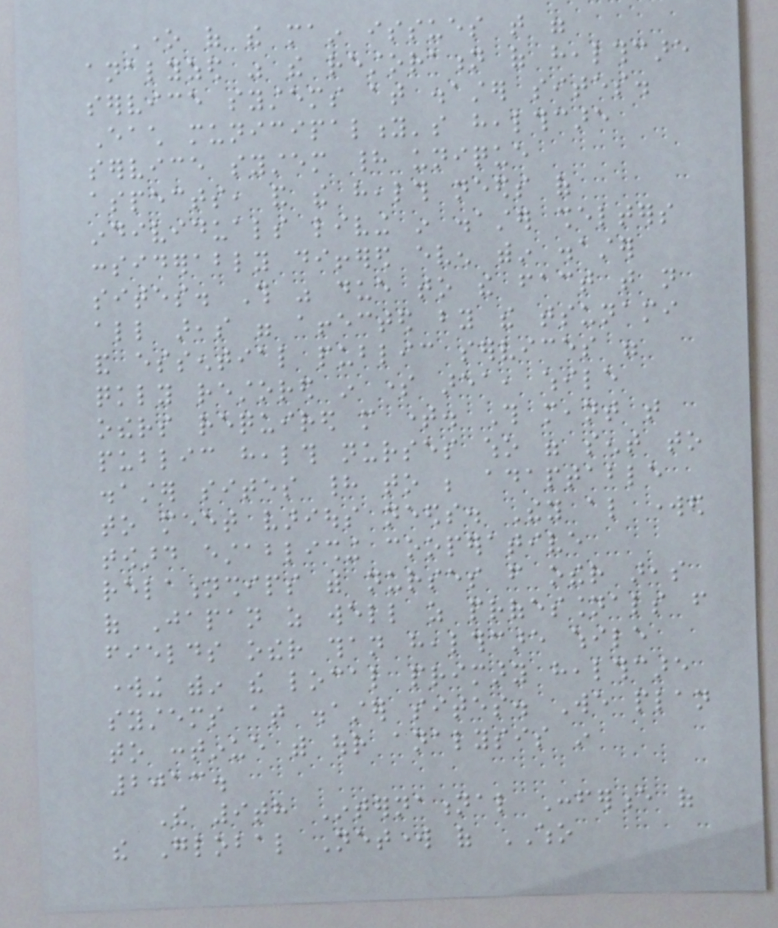One of the main issues that were
analyzed was the restoration of healthcare
service systems at disaster sites.
Each municipality's healthcare
service system had unique
aspects, and the health needs of
individuals living in disaster shelters
considerably differed even within disaster
sites. This was due to the fact that not
all areas were affected by the tsunami
and essential public services were
quickly restored in some area, while
others required more time. This meant that
public health nurses who were sent to
disaster sites had to be adaptable
to meet various needs. They also worked
toward establishing cooperative
relationships with nurses from other areas
of Japan as well as professionals from
fields other than healthcare while
working within the local primary healthcare
systems at disaster sites. We plan
to continue with our analysis in
2013.
The 9th International Conference of
the Global Network of WHO
